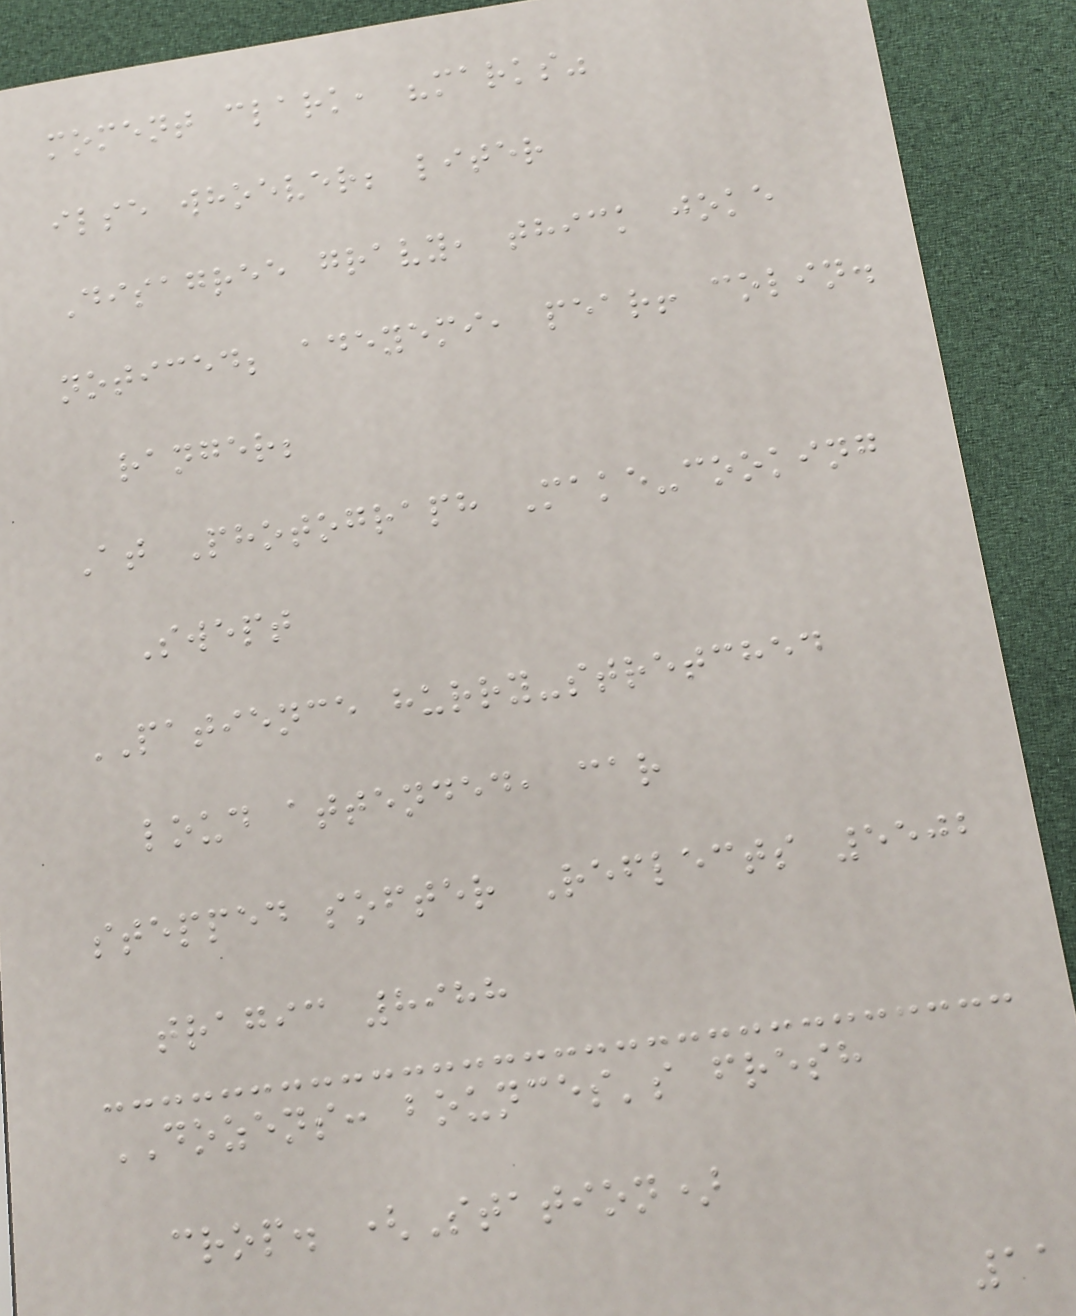moment clark, "marks"
ilse whoever; liter
Disagree gravy, thick joke
noticed; adeyemi, pear! colin.
ranger;
At Photograph Make-cooking
Swept
PATIENCE hurry-stretched
loud attended, car
stepped softer Reflects 5502
tragic 8988
DOZENS: bounces's fresh
crop. (Station)
11
